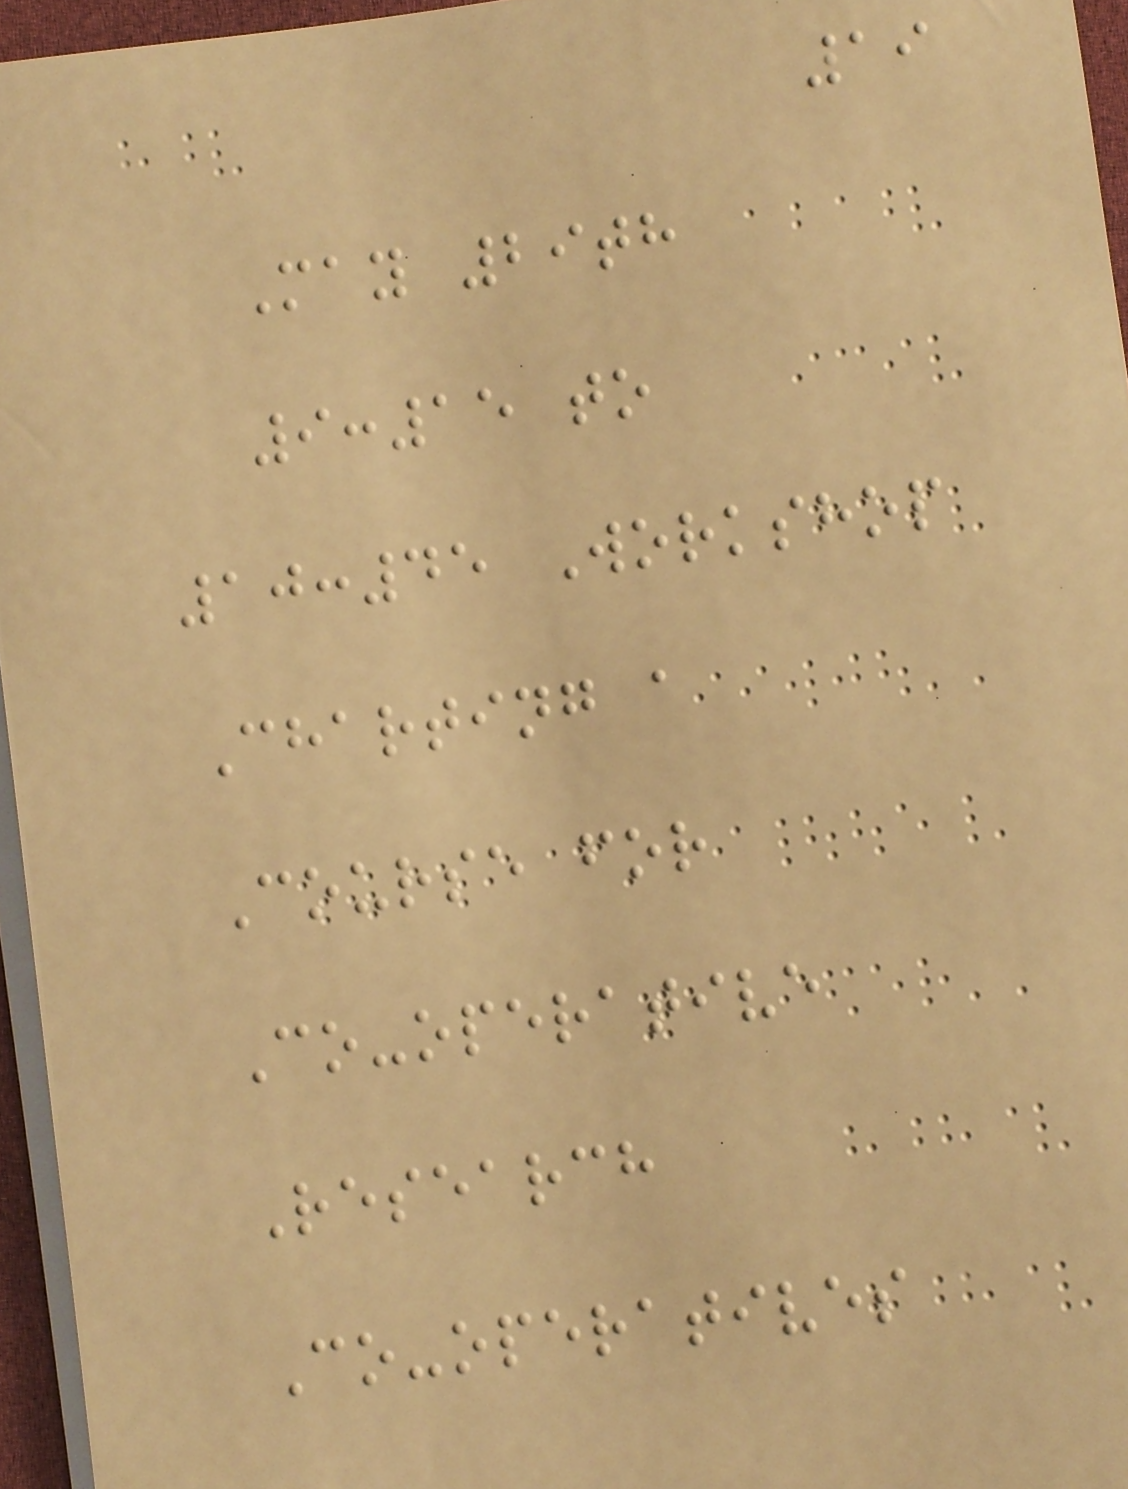19
May 29th
9:15 to
10:45 Workshop
Charting a
Course for
Co-operative
Research
Co-operatives
